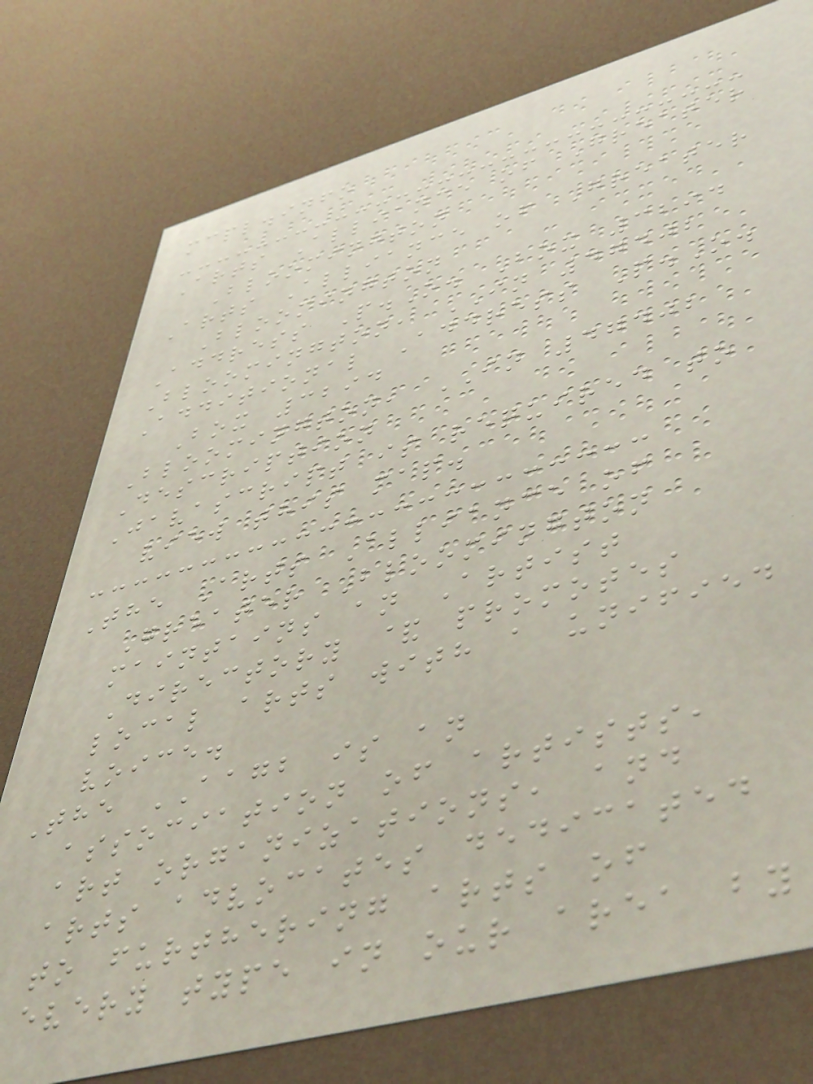mcpl.info
Arts Alliance of Greater
Bloomington
Arts Alliance of Greater
Bloomington
Address P.O. Box 3294
Bloomington, IN 47402
Additional Address P.O.
Box 3294
Bloomington, IN 47402
Description
Javascript is required to
view this map.
The Arts Alliance of
Greater Bloomington
maintains an Artist
Directory & promotes
local arts with a unified
voice.
The AAGB is an
association of artists,
art organizations, and
arts advocates dedicated
to furthering arts of
every type in our area by
